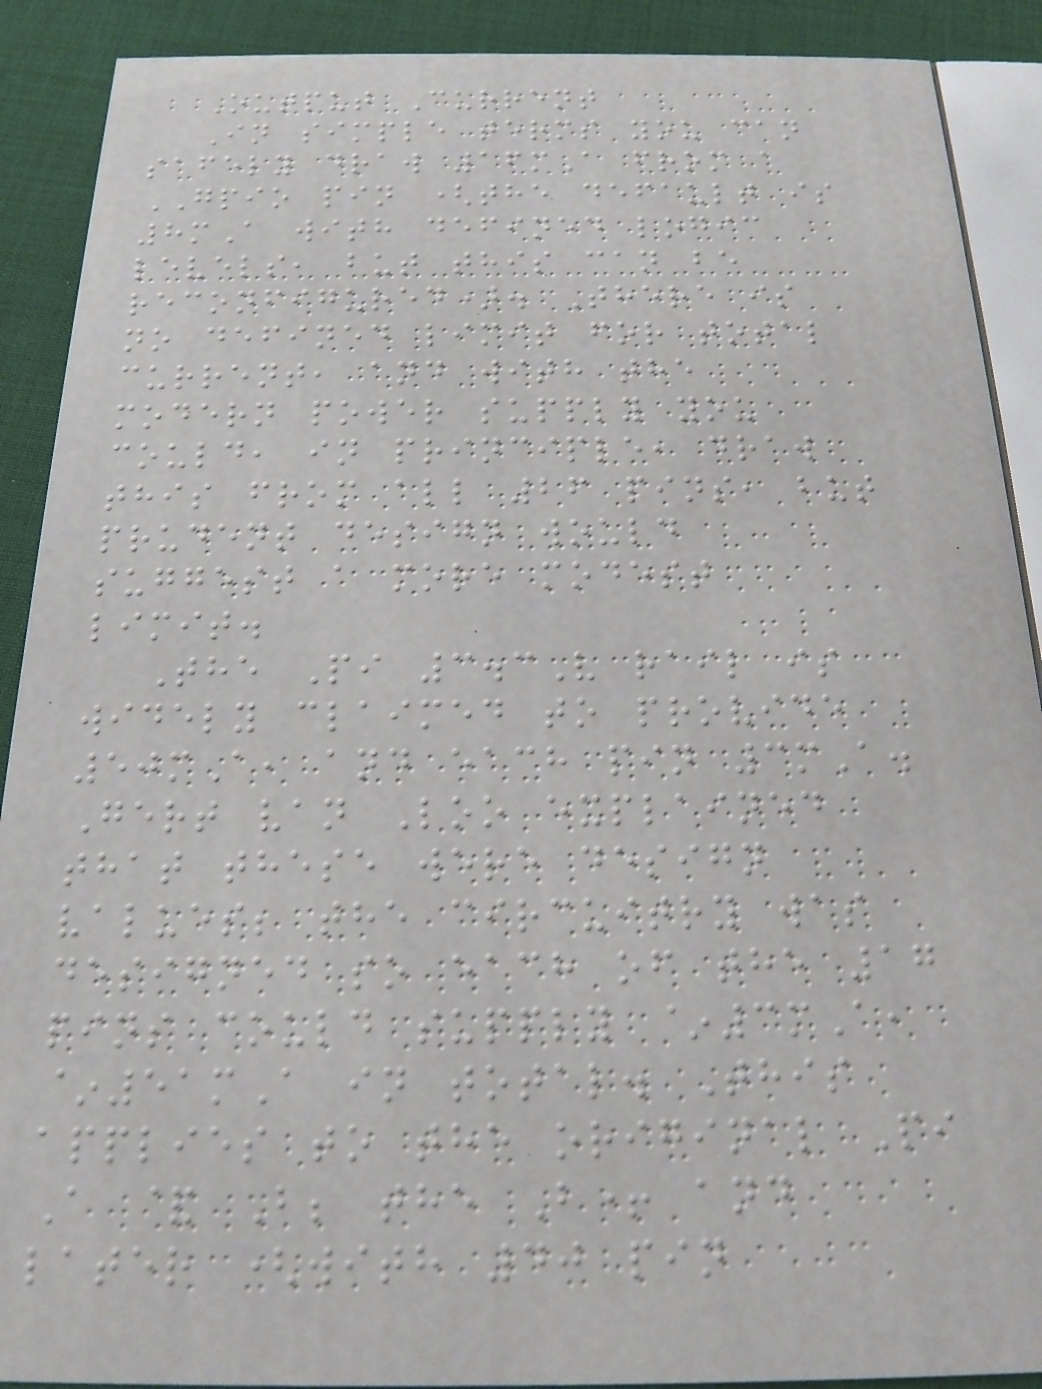Output Current
In simple terms you can
safely draw 16mA from a
GPIO pin (the default is
8mA with defined logic
levels, but this can be
reconfigured). There is
no defined limit for total
current, and with the
modern power supply you
could, in principle, draw
this from all 26 pins, but
prudent design would
suggest a more modest
limit.
The Pi 3.3V rail is
widely claimed to provide
50mA, and each pin 3mA.
Gert van Loo explained
that these were design
values; the circuitry was
designed so each of the 17
pins could supply ~3mA,
~51mA in total. This
applies to the original Pi
A & B; the B+ and
later (with 40 pin
